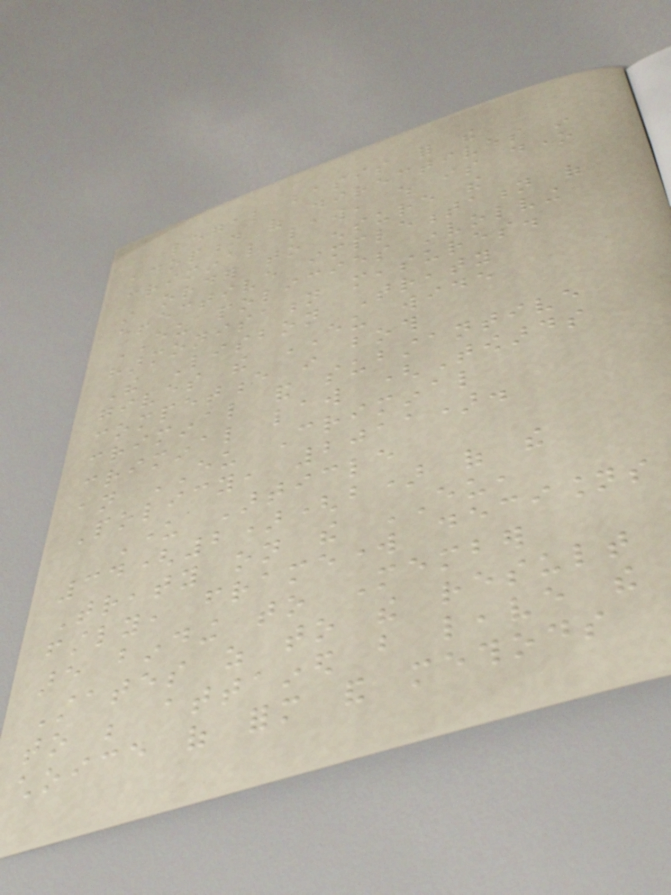legal basis for the
adoption of directives in
criminal law, which is done
in order to ensure the
effective implementation of
EU policies involving
harmonisation measures.
The Lisbon Treaty
gives the EU wide
competence in both
criminal and substantive
criminal law (Towards
an EU Criminal
Policy, 2011).
Under Article
34(2)(b) of the
Treaty on the EU,
firstly, framework decisions
are binding to Member
States as to the result
to be attained but leave the
choice of form and methods
